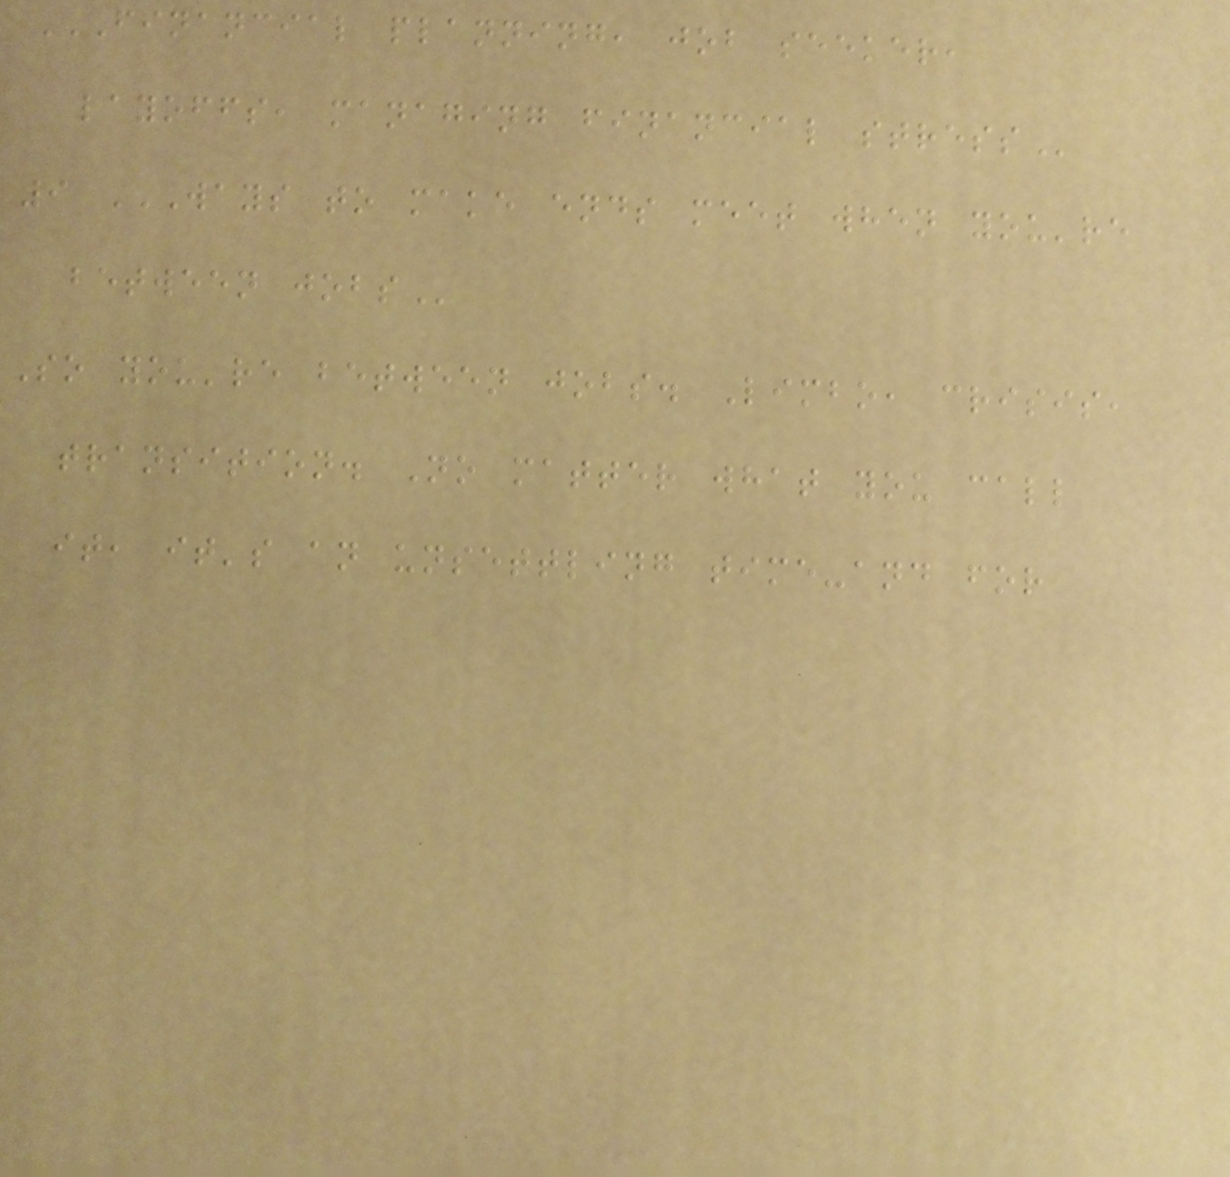FINANCIAL PLANNING, JOB SEEKER,
LAYOFFS, MANAGING FINANCIAL STRESS
9 WAYS TO MAKE ENDS MEET WHEN YOU'RE
BETWEEN JOBS
So you're between jobs. Limbo, crisis,
transition. No matter what you call
it, it's an unsettling time-and for
